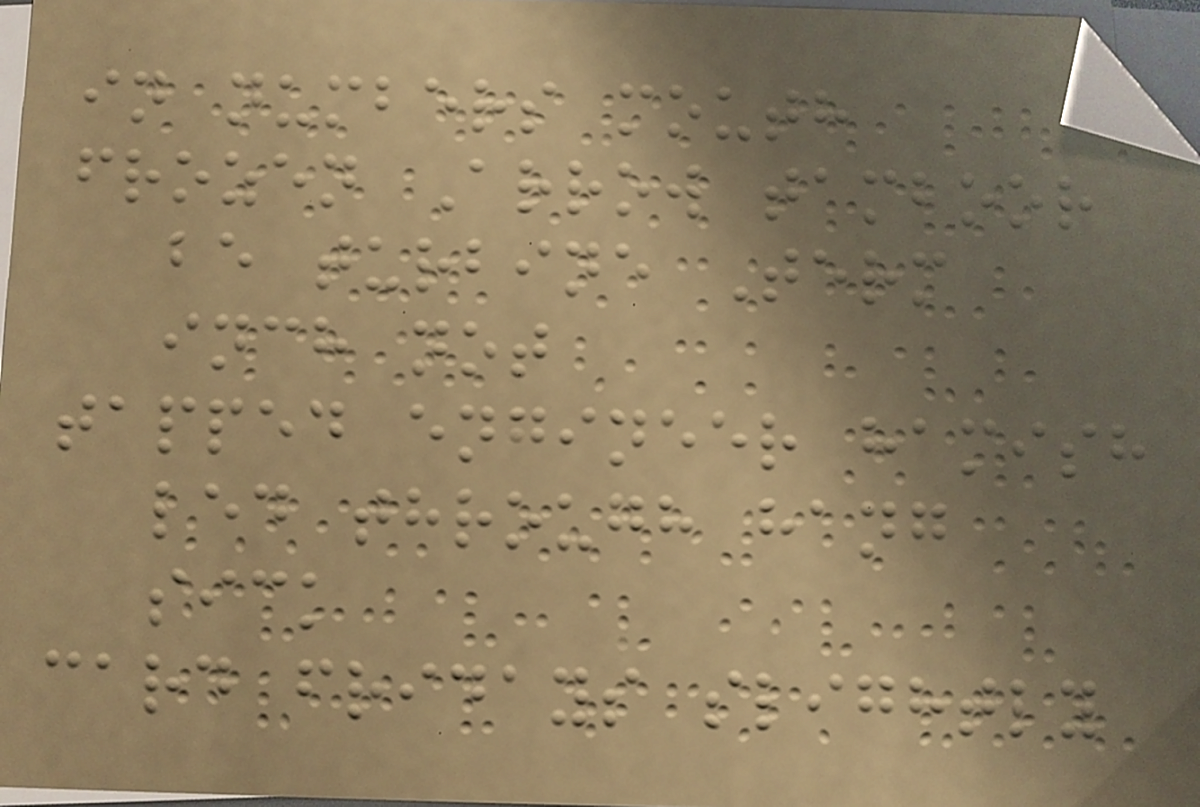in numbers mouth
frozen Arrow tamboor
be turbine Term
inch not
tapped engineer hamish
led through hang
sick
card fridays slightly
